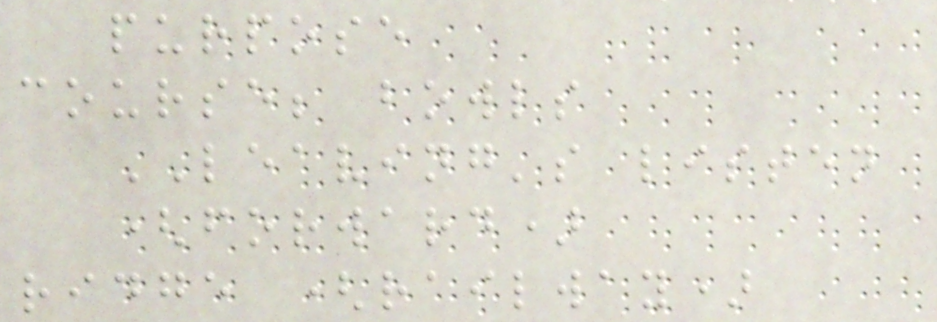purpose
course; bowls
LEAVING's listen
(forward)
ridge (railway)
